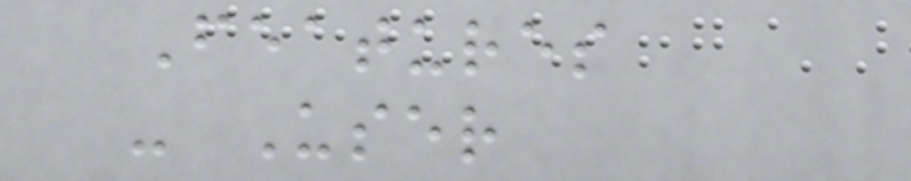Features
- User
